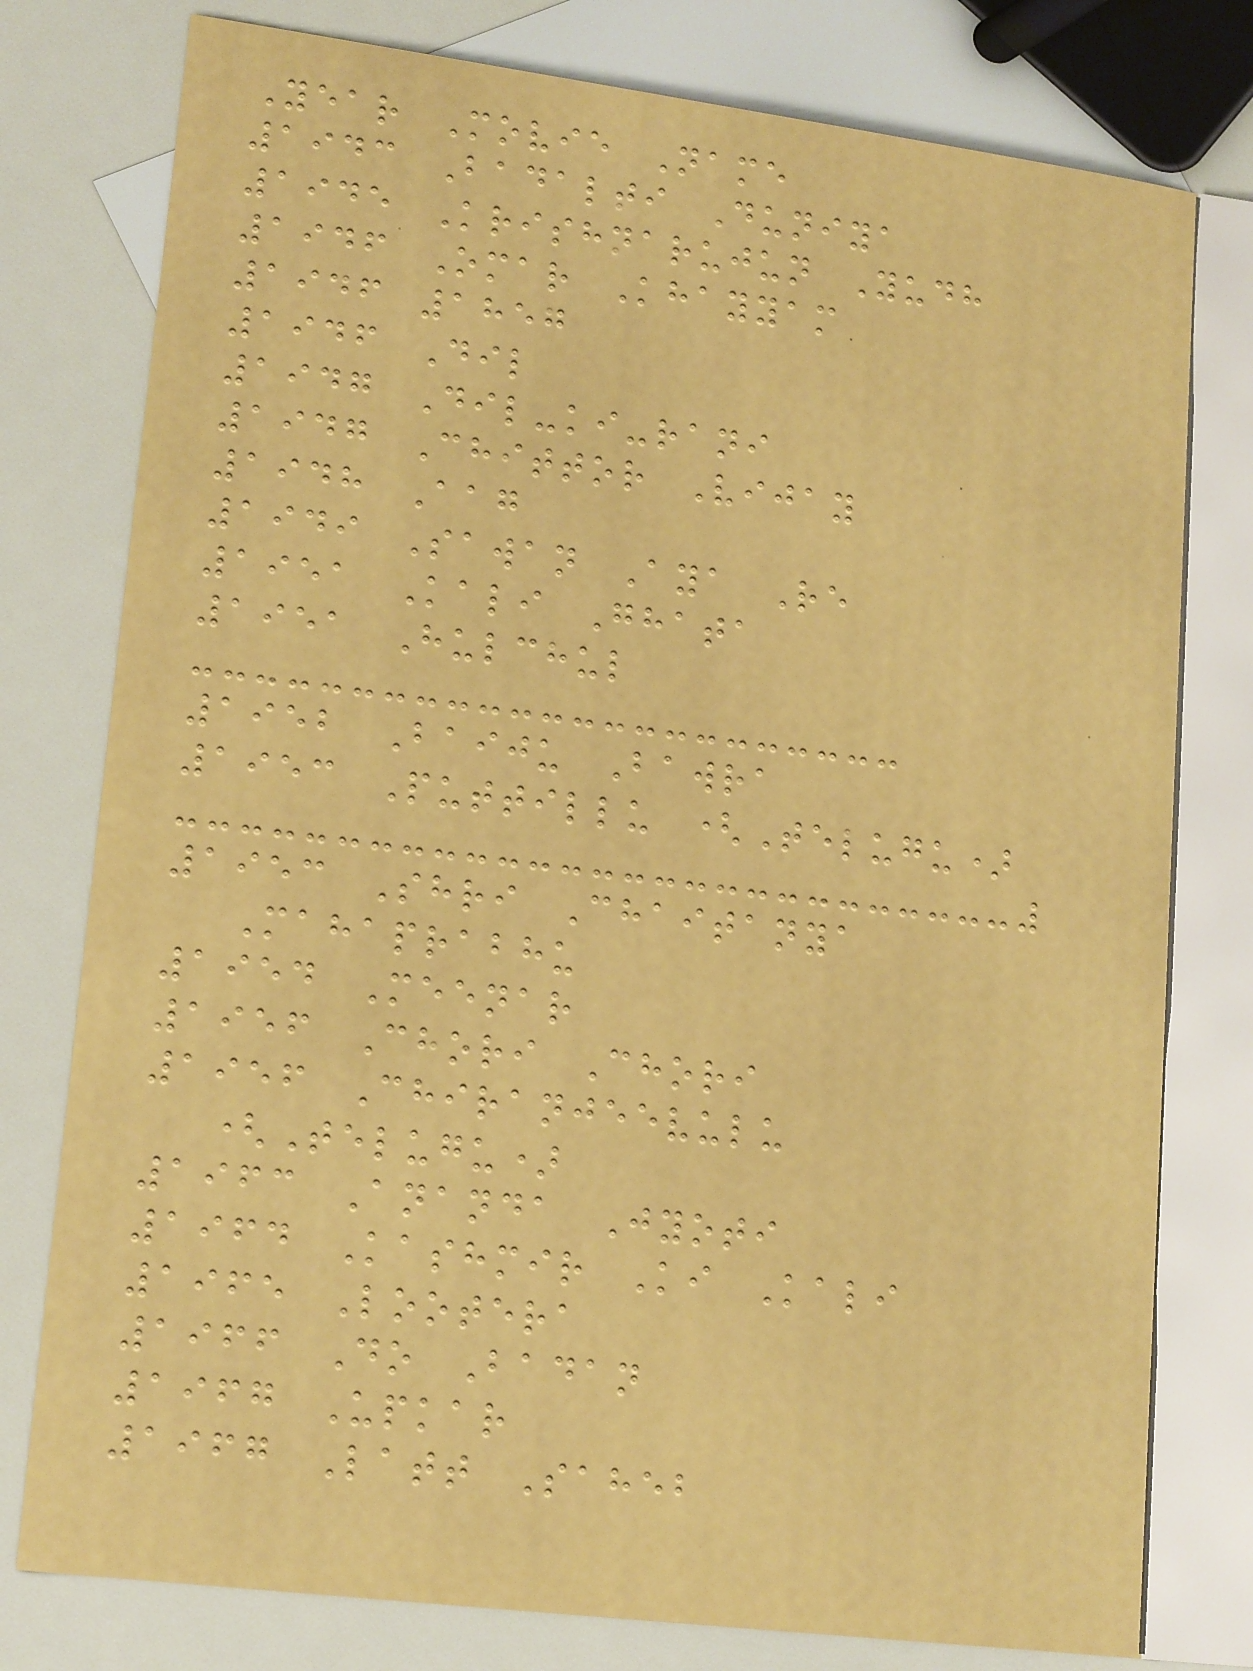Year Movie Name
1943 Badalti Duniya
1945 Krishnarujun Yudh
1946 Omar Khayyam
1946 1857
1946 Dil
1947 Dil-ki-rani
1947 Chittor Vijay
1948 Aag
1949 Sawan Aya Re
1951 Kali Ghata
1951 Hulchul
1952 Baiju Bawra
1953 Puttillu (Telugu)
1953 Shri Chaitanya
Mahaprabhu
1954 Meenar
1956 Chori Chori
1956 Chiranjeevulu
(Telugu)
1963 Ananda Jyoti
1964 Kashmir Ki Kali
1965 Lootera
1966 Do Badan
1967 Upkar
1967 Latt Saheb
